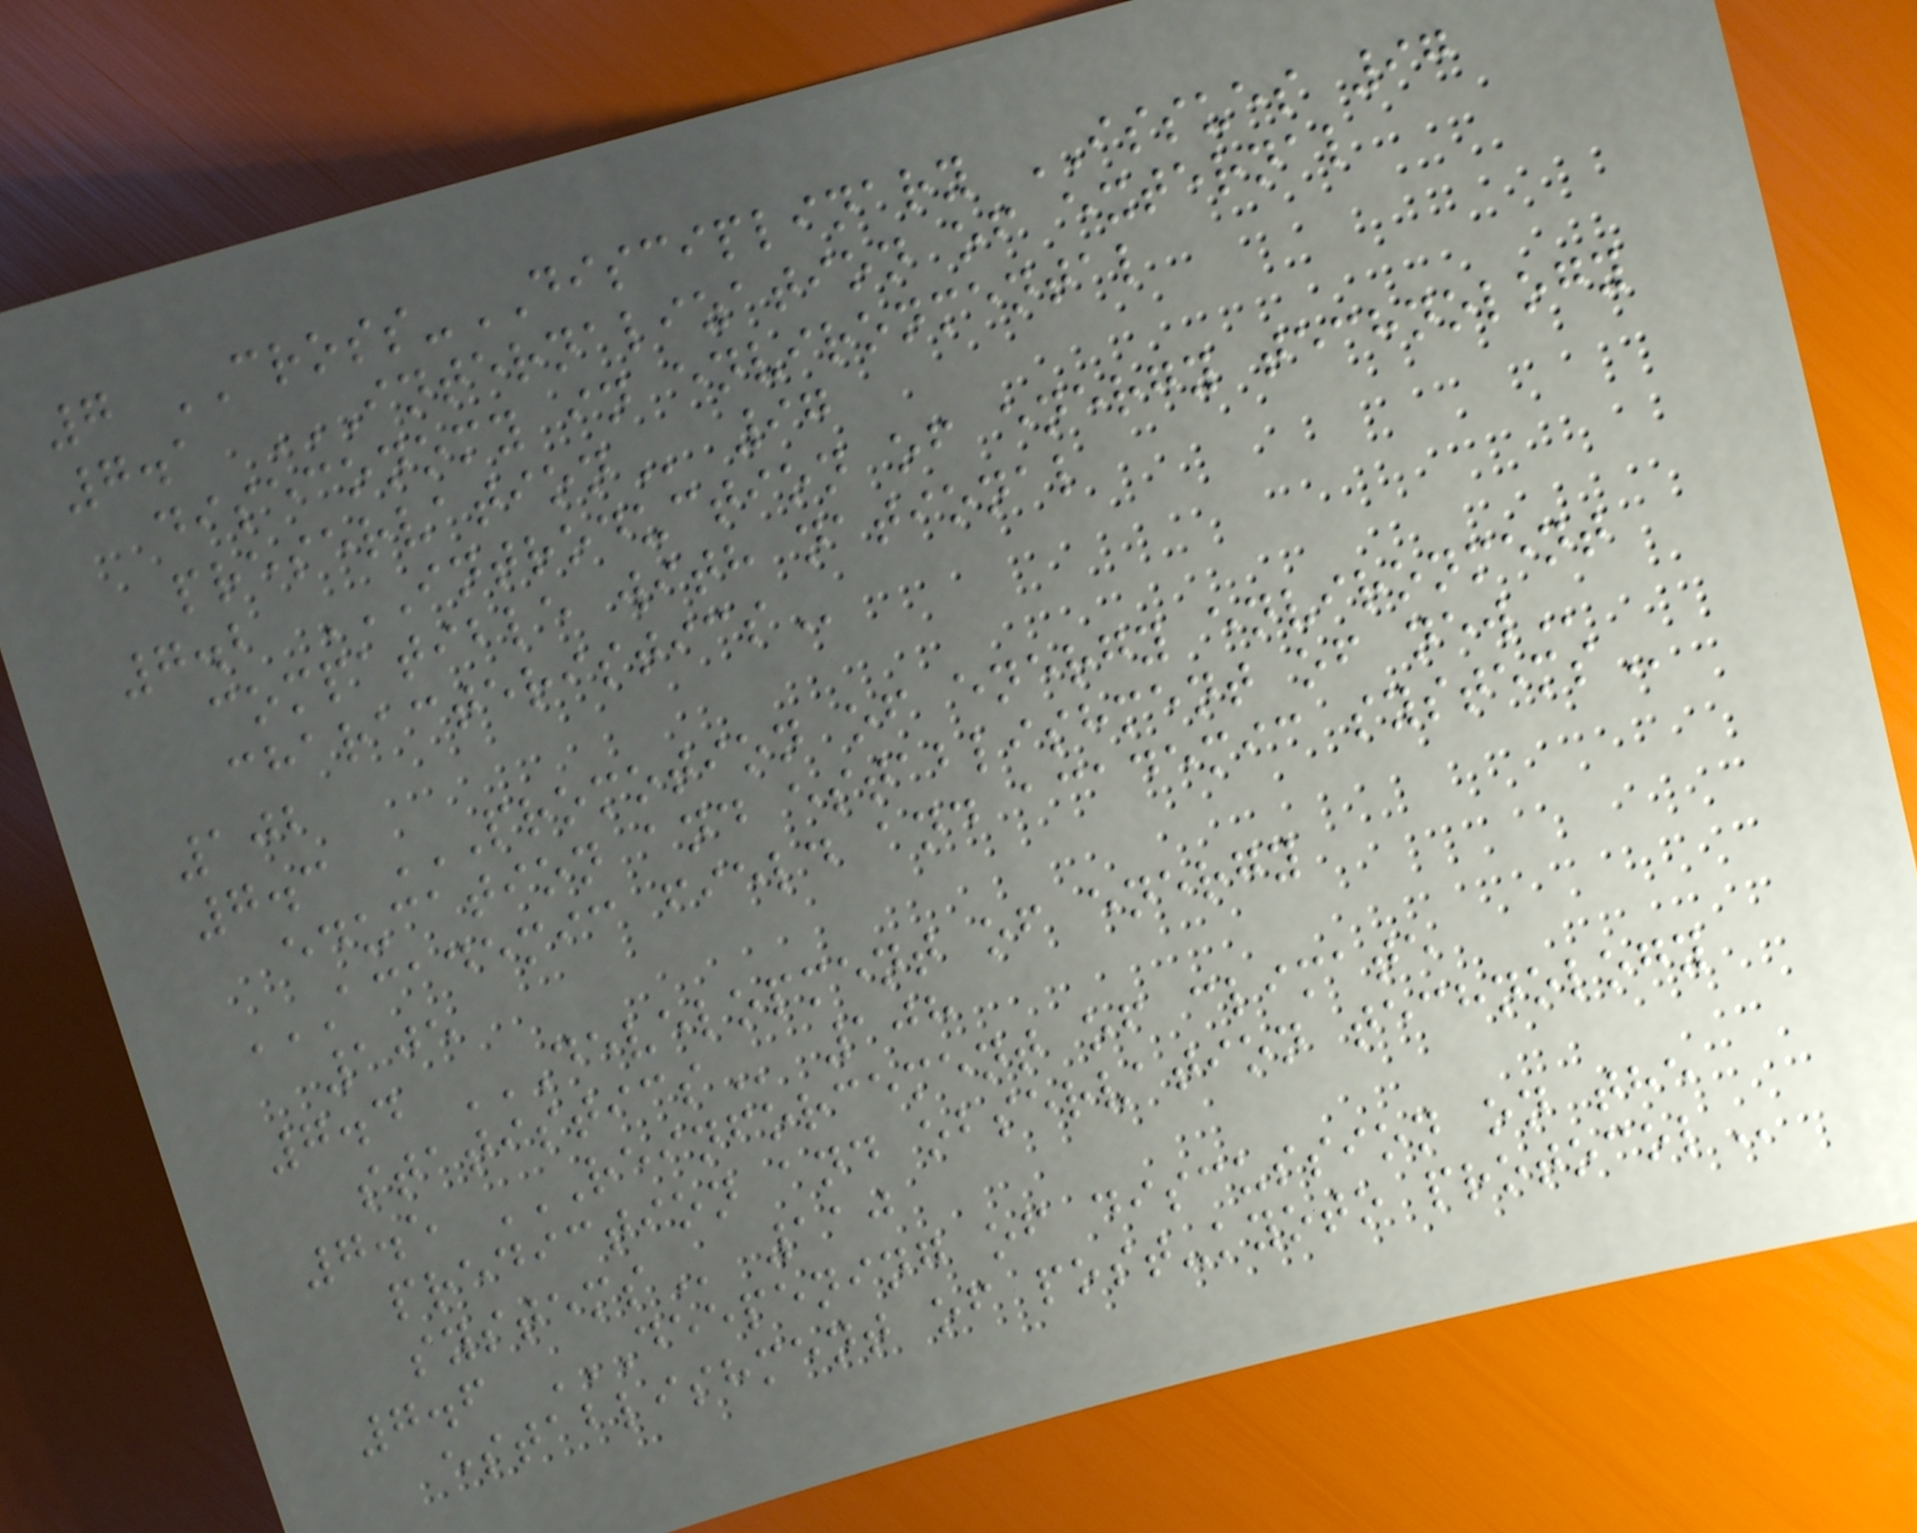7 CROSS-DISCIPLINARY ISSUES 97
7.1 INTERNALIZATION OF EXTERNAL
DISECONOMY IN ENVIRONMENTAL
PRESERVATION 97
7.2 INTRODUCTION OF ENERGY TECHNOLOGY
COMPATIBLE WITH NATIONAL
CHARACTERISTICS
102
7.3 PROMOTION OF ENERGY ENVIRONMENT
EDUCATION AND ESTABLISHMENT OF NEW
ACADEMIC FIELD AND ACADEMIC SYSTEMS
105
7.4 DEVELOPMENT OF ENERGY
STATISTICS 108
7.5 REINFORCEMENT OF CLIMATE
PREDICTION AND OBSERVATION TECHNOLOGY
SYSTEMS 110
7.6 DEEPENING OF DISCUSSION ON THE
ESTABLISHMENT OF POST-KYOTO PROTOCOL
